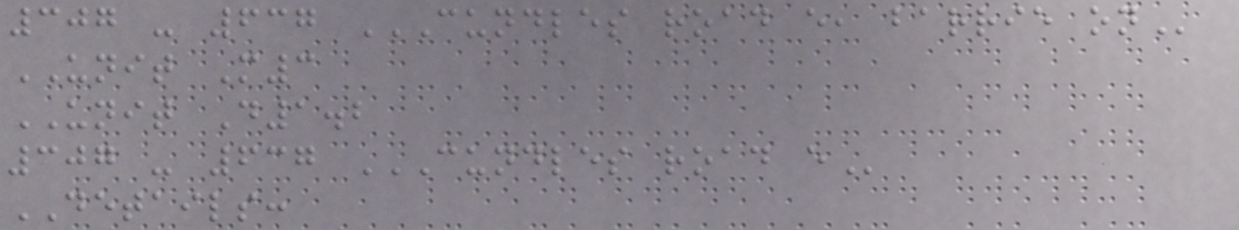307 - 637 CUNDLES ROAD E, BARRIE ON
UNIT M3
UNIT D1.2
307 - 637 CUNDLES ROAD E
DETAILS:
